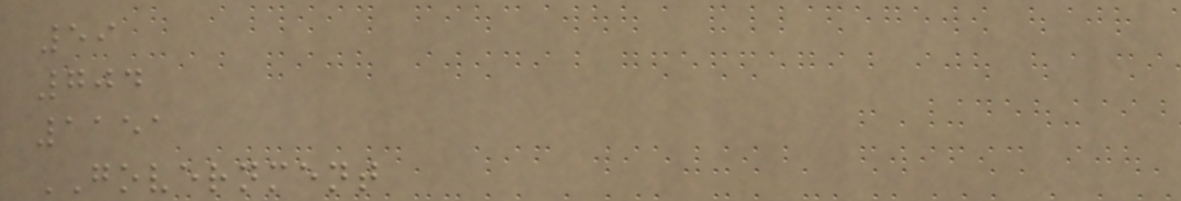59
704
1151
GOVERNMENT
